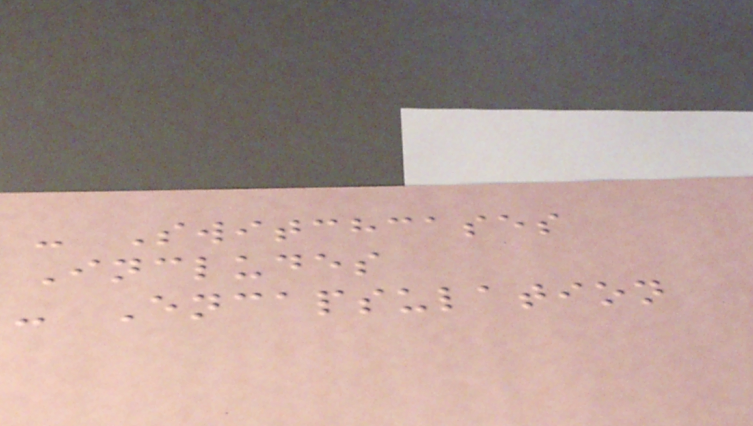- Switchcases
Includes
- Encapsulation
